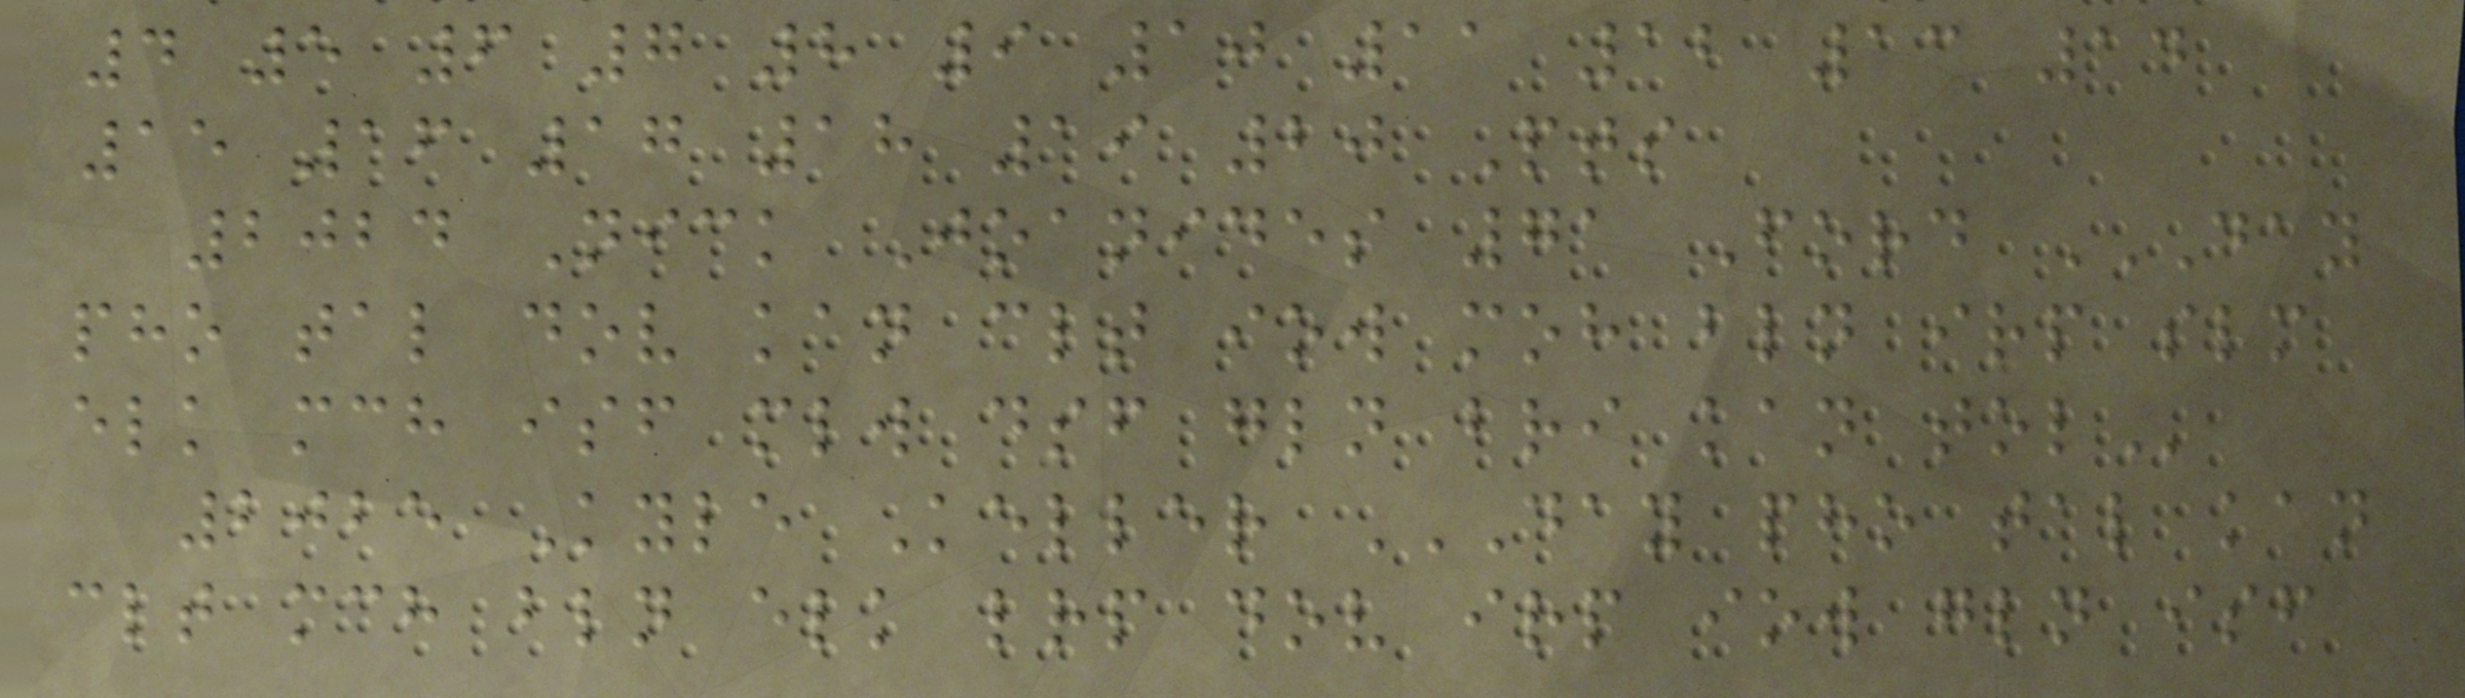4 5 6 7 8 9 10 11 12 13 14
15 16 17 18 19 20 Pts
2024 Nick Joanides 71 Ford DAY
PHO TAL DOV KAN CLT IOW MOH BLN IRP SLM
ELK MCH ISF MLW DSF GLN BRI KAN TOL
2025 Kyle Keller DAY PHO TAL KAN
CLT MCH BLN ELK LRP DOV IRP IOW GLN ISF
